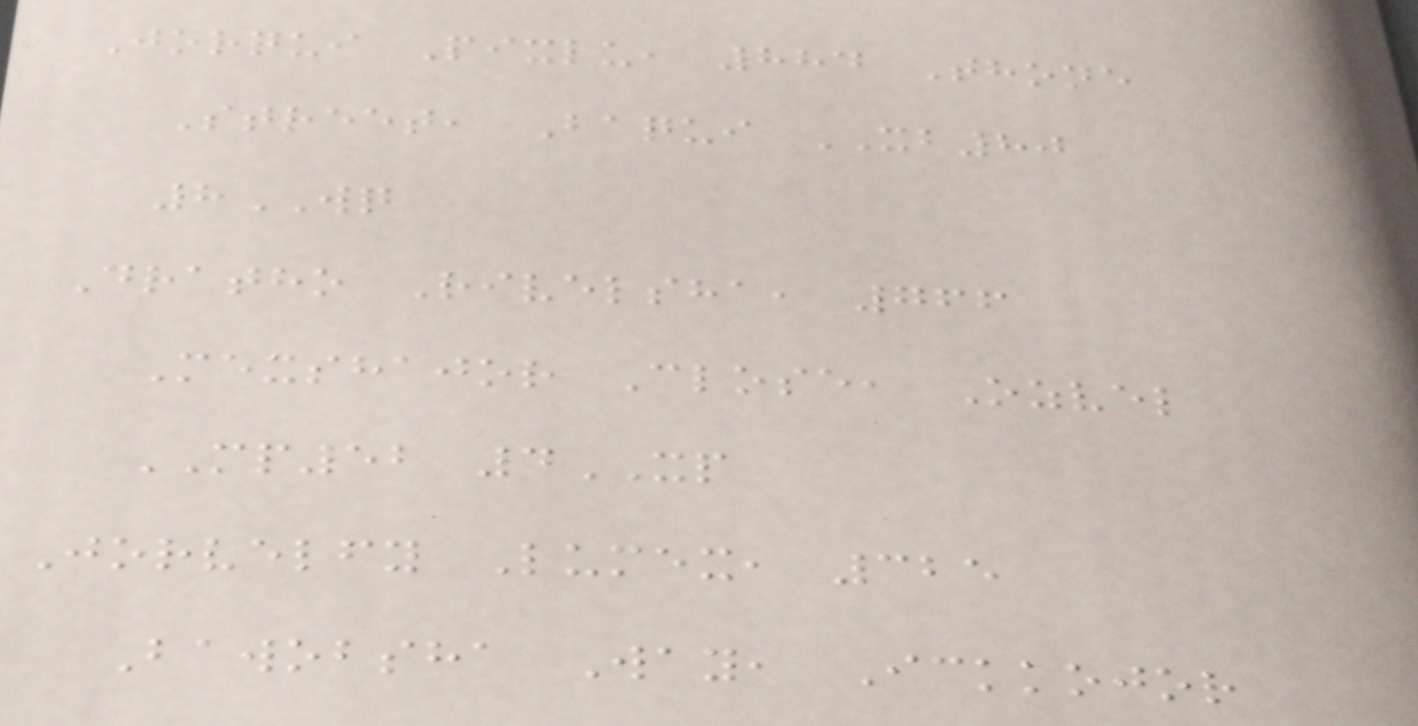Jorqui Pixlu, 884 Thone
Street, Baqui XB80
8WQ
Dratho Rivelsha, 766
Mexshajor Close, Ozvel
MP52 4XP
Jorvelfy Lumex, 325
Bawobsha Way, Ickkojor
